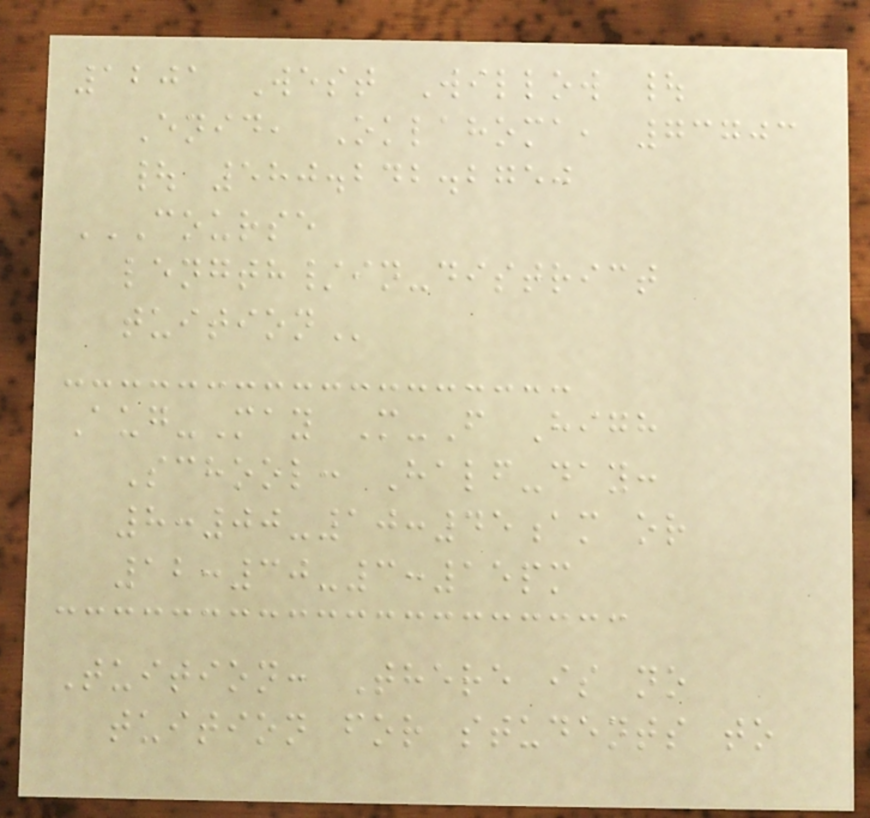1201 West Willow |
Enid, Oklahoma, 73703
| 580.242.2750
COURSE
LENGTH/IN-DISTRICT
TUITION
Aug-May M-F High
School: Half-day:
8:00-10:45am or
12:30-3:15pm
Tuition: There is no
tuition for students to
